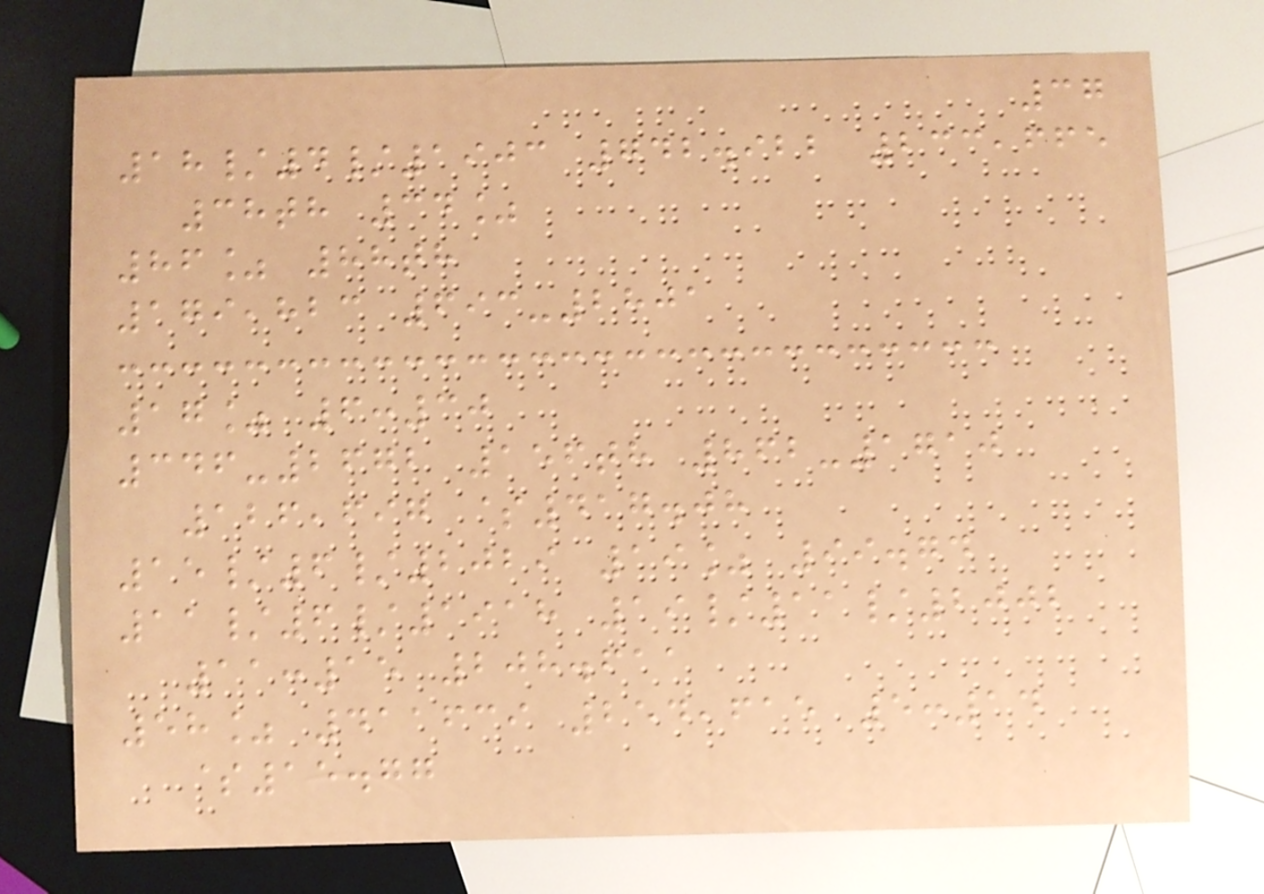37
18/4/1903 742.922 233,665
38th 34%
86% 88th
179,823 693-2801
17% 6:30
346-2672 156th 862-1710
126,697 $417.08
15/6/2029 19% 99.74
11/6/1918 19/11/2002
11:15 208.611
58% 411639 254,615 5:14
$15.77
